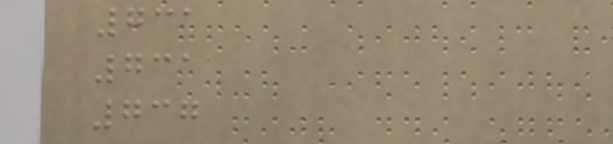731
731
737
